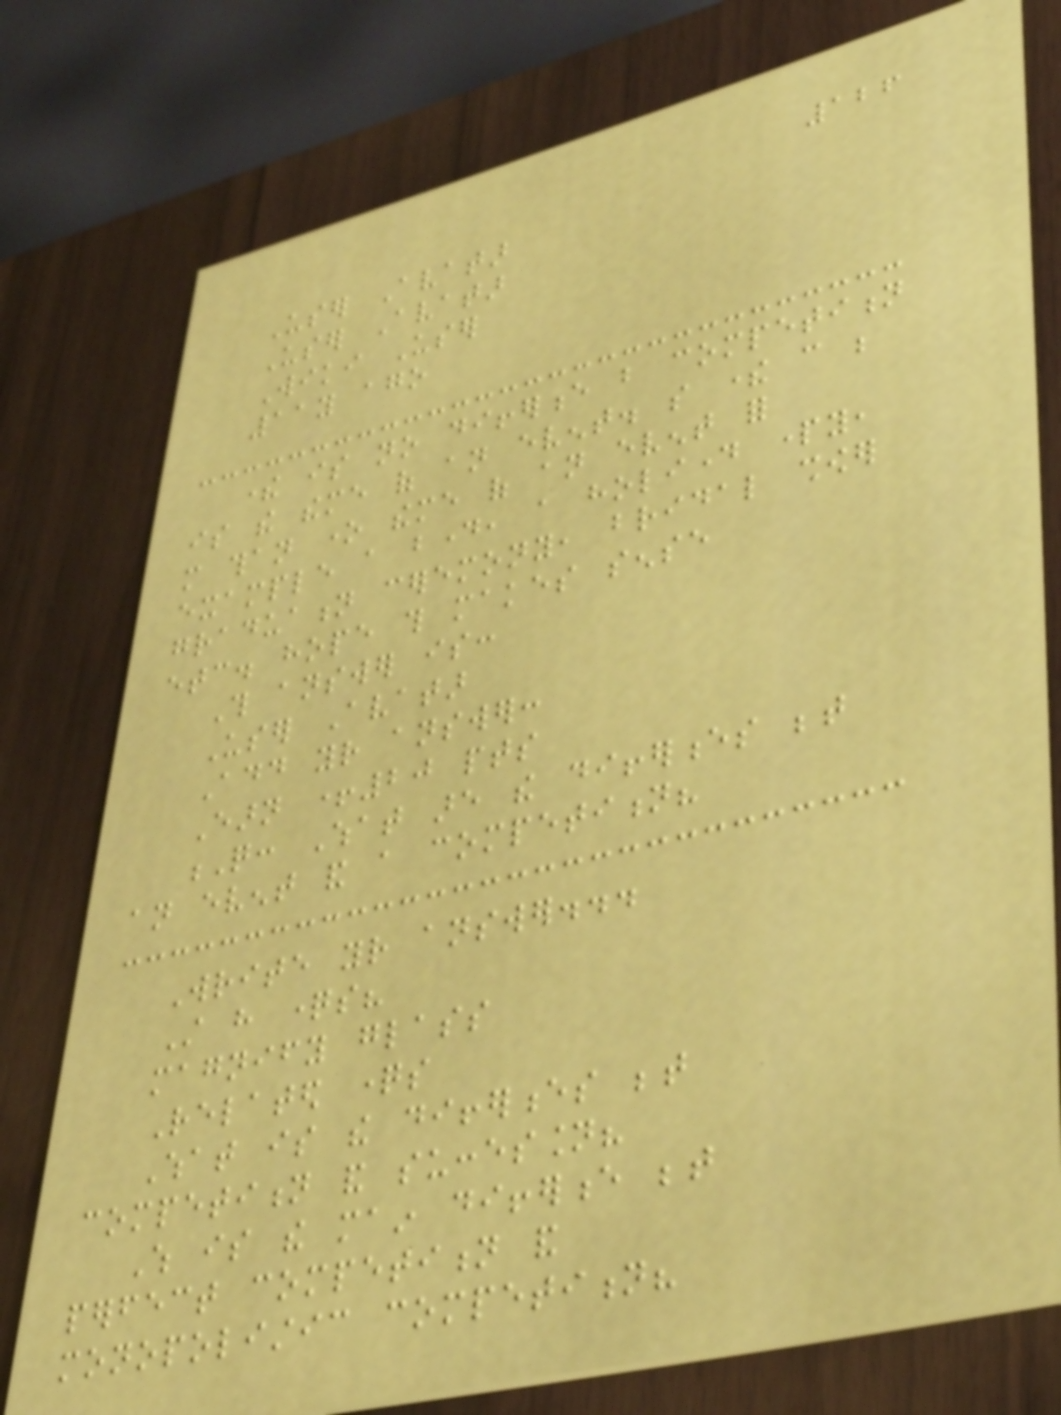126
User Avatar
User Avatar
Wiki User
11y ago
there is no difference but competition
is the theme of an event. so there can be
more than one theme of an event for
example a bday, a holiday party,
graduation ceremony, bridal shower
etc. hope this makes sense
This answer is:
User Avatar
Add your answer:
Earn +20 pts
Q: What are the differences between
an event and a competition?
Write your answer...
Still have questions?
magnify glass
Related questions
What is the differences between
competition and succession?
Which is the main difference between
perfect competition and
monopolistic competition?
